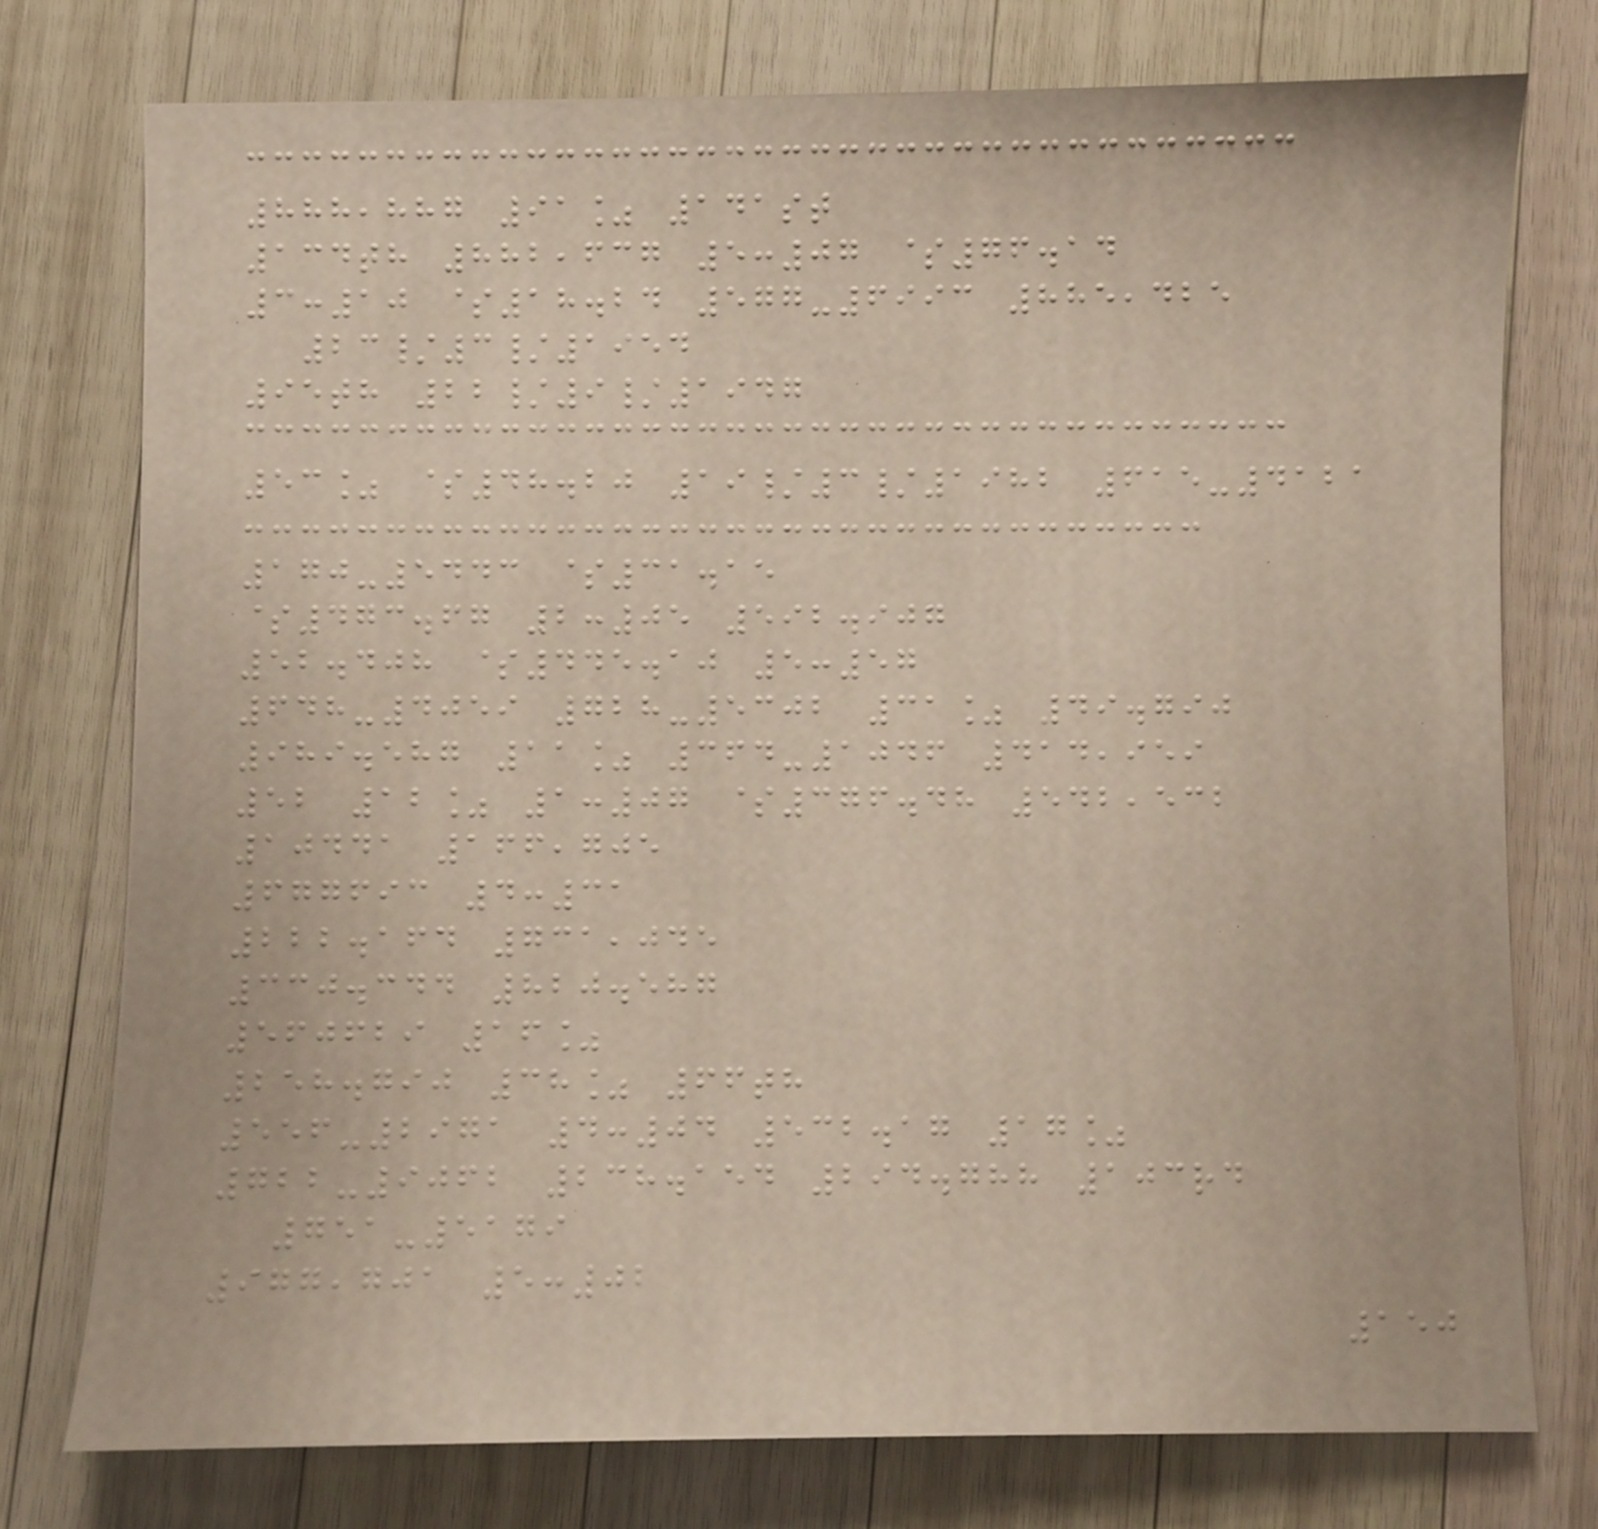888,887 91% 141st
134th 882,637 5:07 $76.14
3:10 $18.24 577-6993 885,425
23/3/1954
95th 22/9/1947
53% $48.20 19/3/1982 615-4121
170-5443 $31.15
$473.67 2:05 592.907
52.408 $445.10 5:57
648-4059 728-5302 31% 49.790
989.587 11% 364-1046 414,959
52 12% 1:07 $376.48 542,532
10441 166,705
677693 4:31
222.164 731,045
330.344 820.587
560629 16%
258.790 38% 66th
556-2971 4:04 532.17 17%
722-9062 238.154 294.788 103rd
751-5179
977,701 5:02
150
